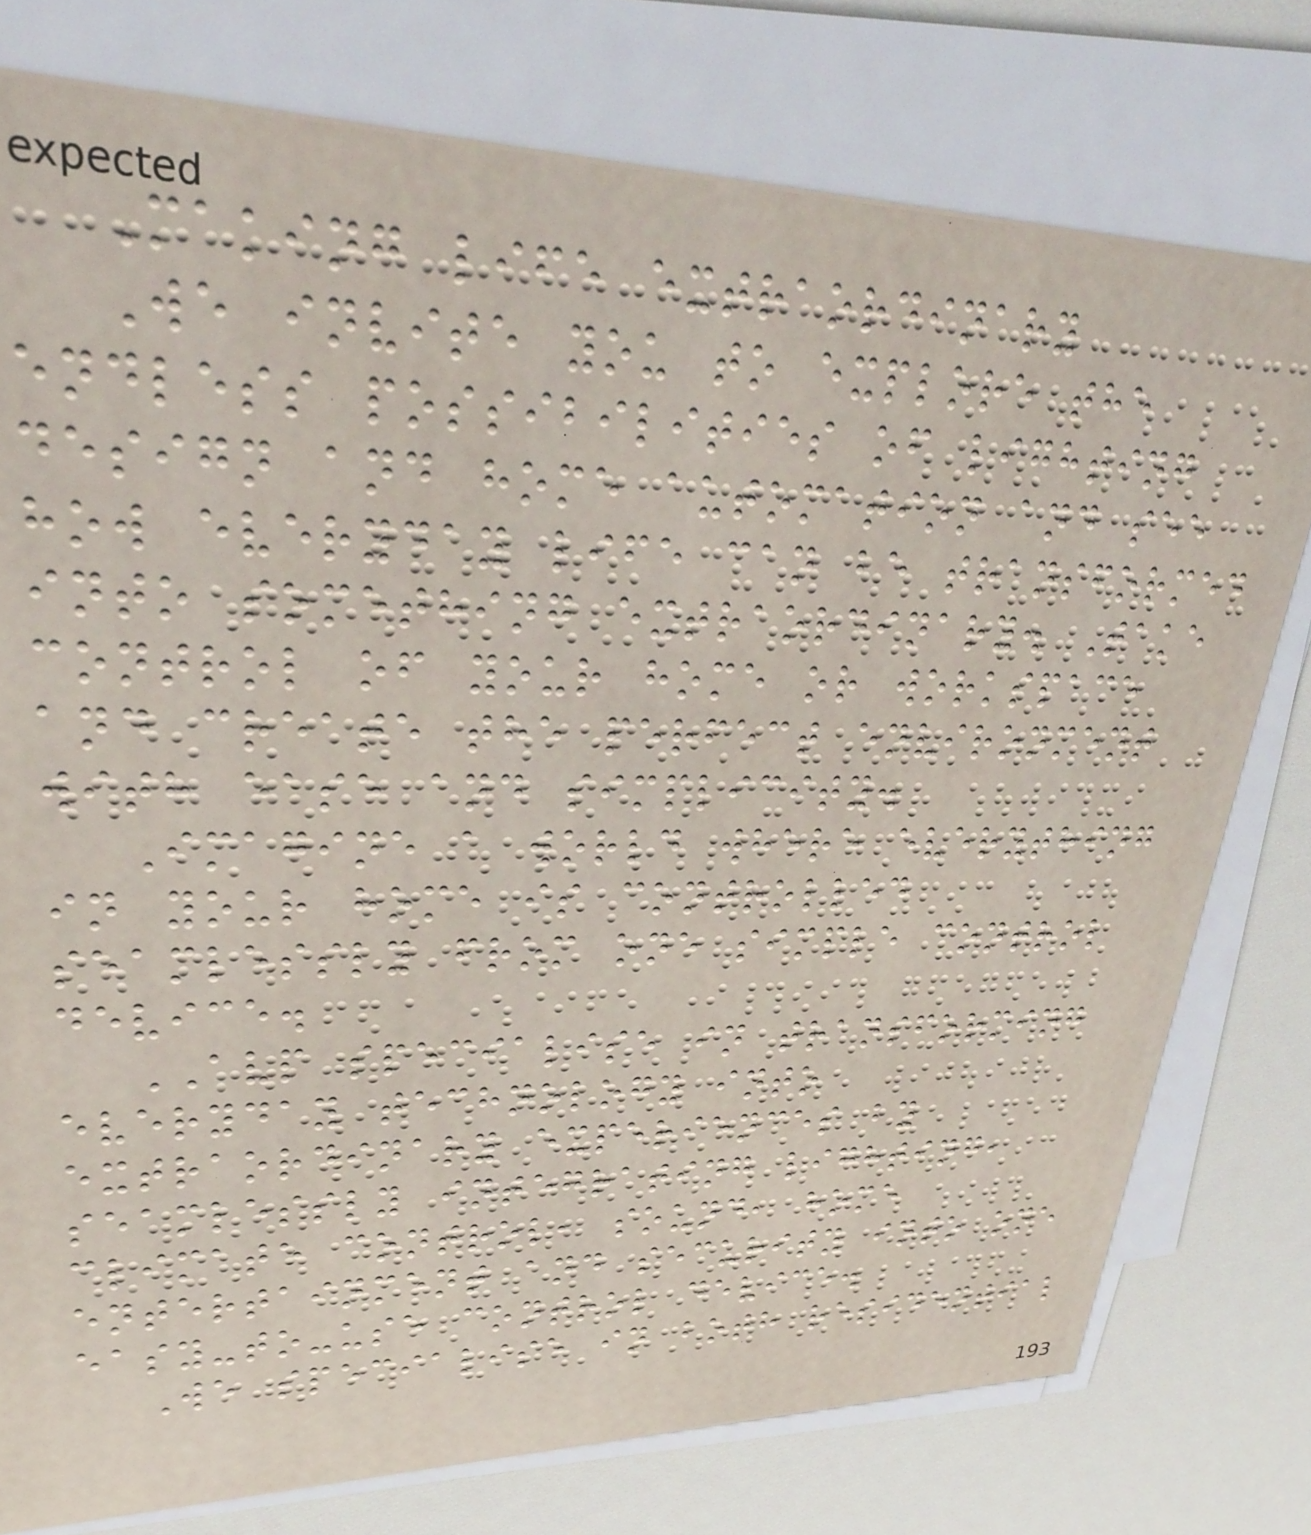Making life extraordinary
We invite you to explore the
endless possibilities of lighting
design and home automation and see
how everyday life can be transformed
into something extraordinary. Take
control of your home or workspace
and create the perfect environment
with ease and simplicity.
Imagine a world where everything
in your home is controlled
seamlessly from one simple control
device.
AVP specialise in transforming
everyday technology into
extraordinary experiences by
seamlessly integrating lighting,
climate control, sound, home
entertainment and security into one
easy-to-use control device.
We specialise in both residential
